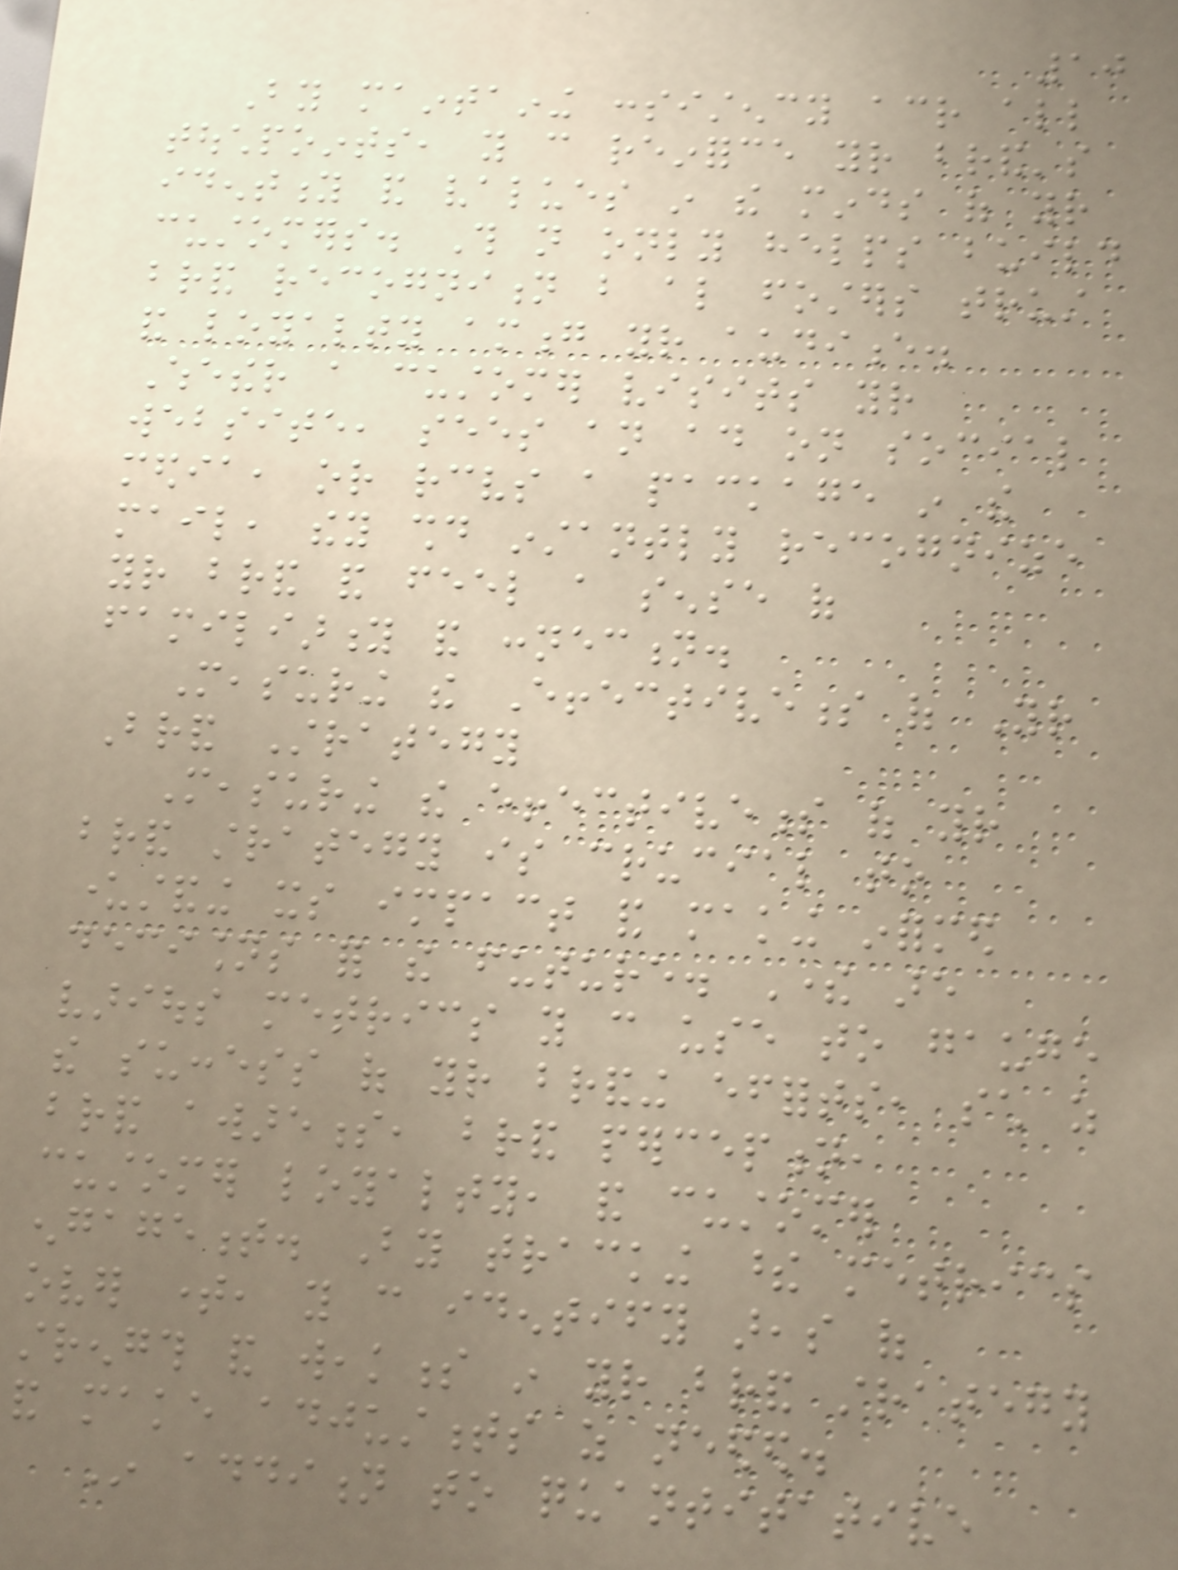10
By maintaining consistency across all
touchpoints, you can reinforce your brand's
identity and values in the minds of your
customers. This not only helps build
brand recognition but also fosters trust
and loyalty among your audience.
Whether a customer visits your
website, sees an ad on social
media, or receives a package in the
mail, they should instantly recognize
your brand and feel a sense of
familiarity and connection.
Measuring the Effectiveness of Your
Brand Strategy
Measuring the effectiveness of your
brand strategy is crucial to
understanding its impact and making informed
decisions for the future. There are
various metrics you can use to gauge
the success of your branding efforts, such as
brand awareness, brand perception,
customer loyalty, and customer
engagement. By tracking these metrics
over time, you can identify areas of
strength and weakness in your brand strategy
and make adjustments as needed.
In addition to quantitative
